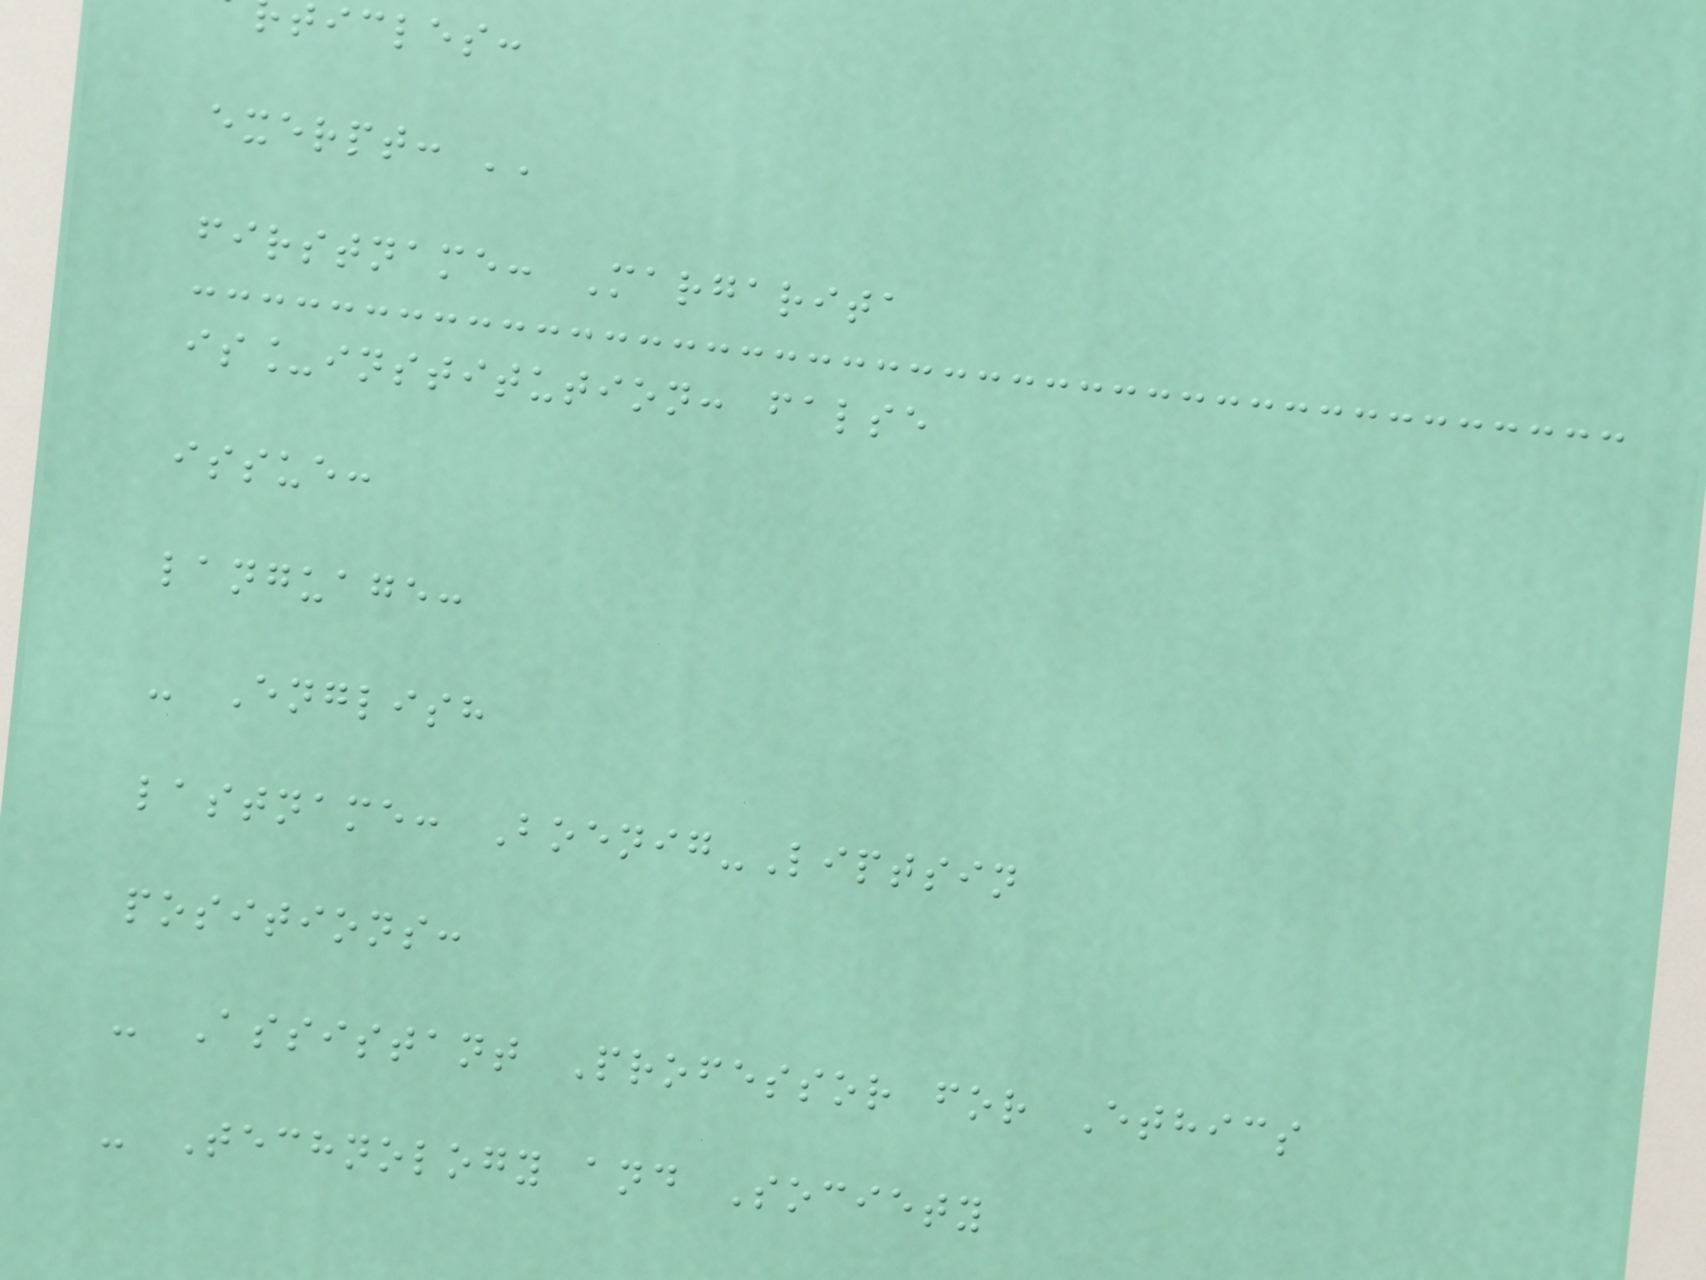ticles:
exerpt: ''
firstname: Margarita
is_institution: false
issue:
language:
- English
lastname: Boenig-Liptsin
positions:
- Assistant Professor for Ethics
- Technology and Society
